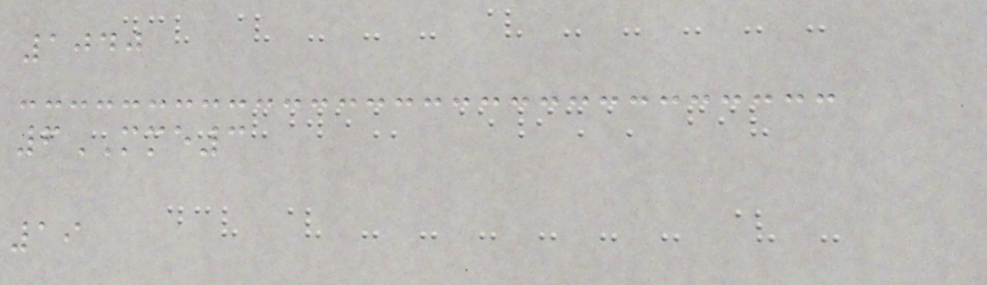1040
6MME3
19
